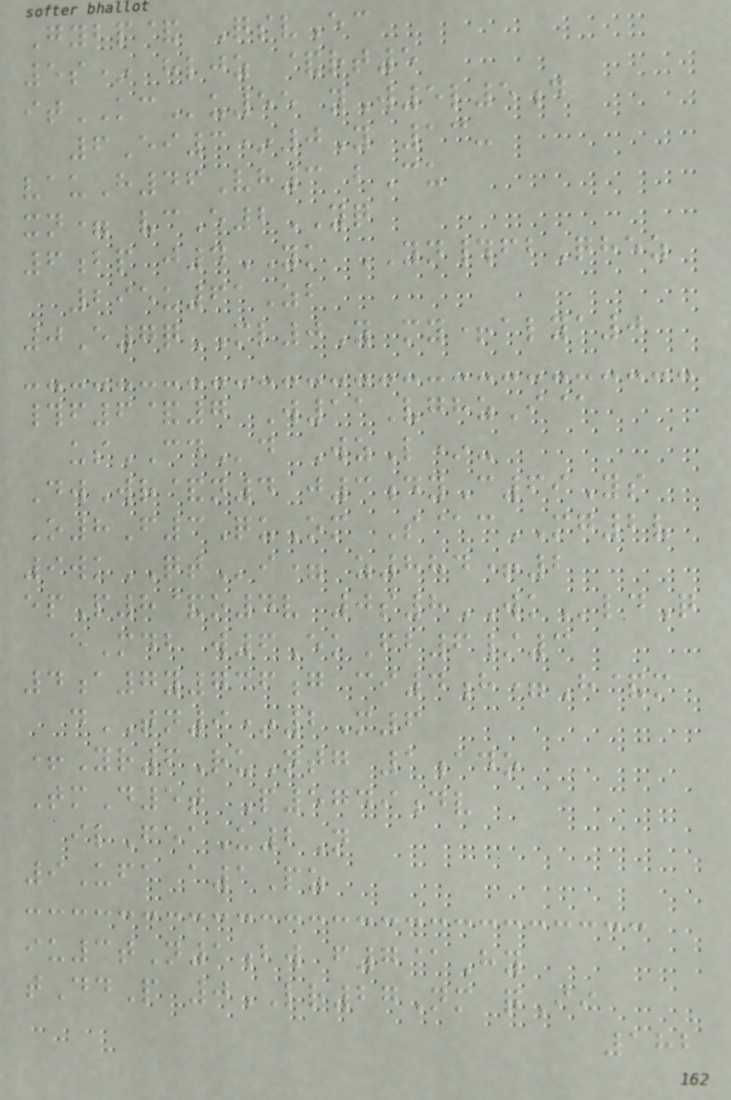Gybp& QsvEc
5s* hljz &rt5
itKCu55 yW5l5d
6Ei3*0Y 13-
vauH46Vh3 bCu
xn= vcE2YQ
6bp j4YK YN#fbQhez
295u61Zb
0E7qML0Y my+alya0
#f6&7 W11VghzI@
usCDd WzL*-
DwWr&n4 j3dyC69Ys
O8F3QuOm S@cMG2v
9wkQTi= z884+2
epP8&o4v 0s8WKldQ
eMdb w6EkFb6/3
4a7y736g ci4h=H&m
dTN9*2M6
+Yr6RuNtg 1ado
TmD5t P5749dv
ilFeaU2N
9Ufa a1Pz
iu3tN1bw f7@Hy
tDdP 0LR27Nm qIi
182
